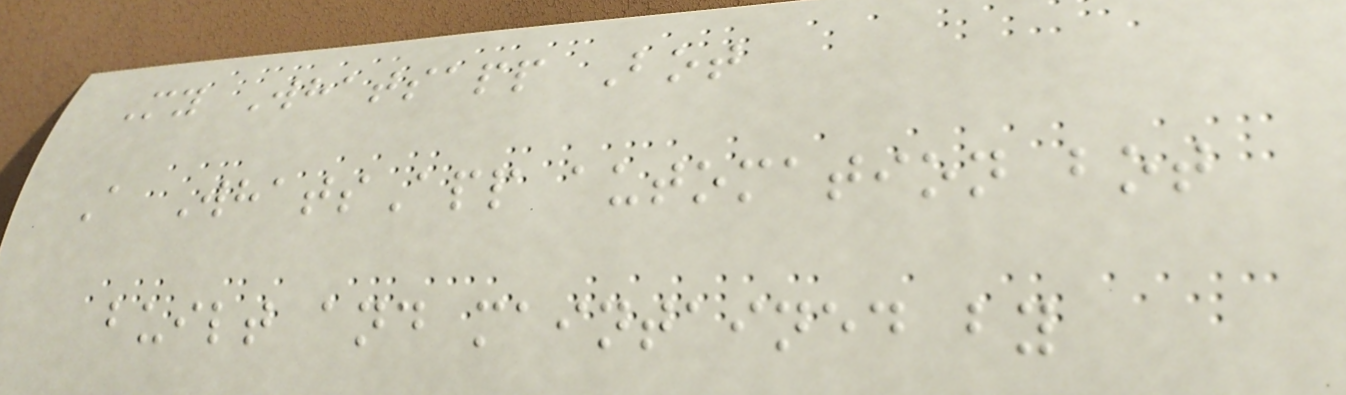My Whatsapp Bot
A WhatsApp automation bot
built and maintained by
